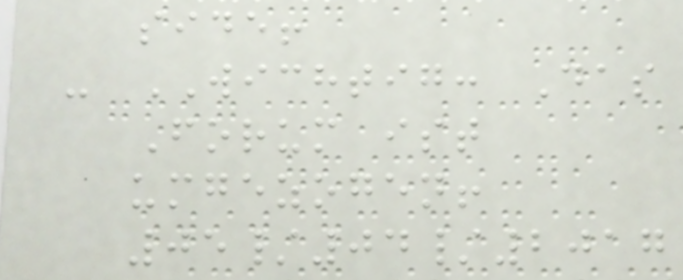side!
- WICHTIG: Das
Forum ist
umgezogen!
05/04/2017
